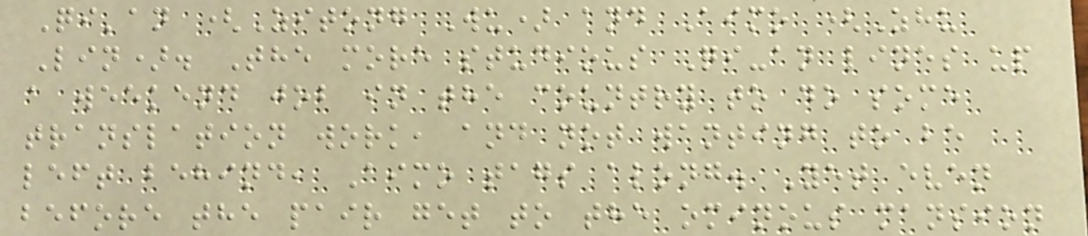Qi'an (Zitong Wu) and Aimo (Zhu
Lin). The more studious Qi-an lines up
a weekend job in the country to do some
translation work, and not wanting to be
left behind, Aimo tags along. Yet even
before the pair get to the ominous mansion
